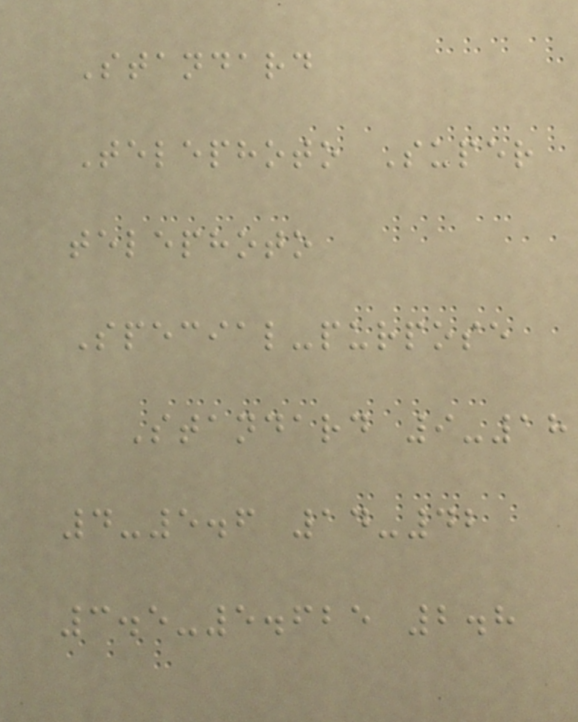Standard
Telephoto Super
telephoto
Special-purpose
Standard 9-18
4-5.6 14-42
3.5-5.625 2.8
